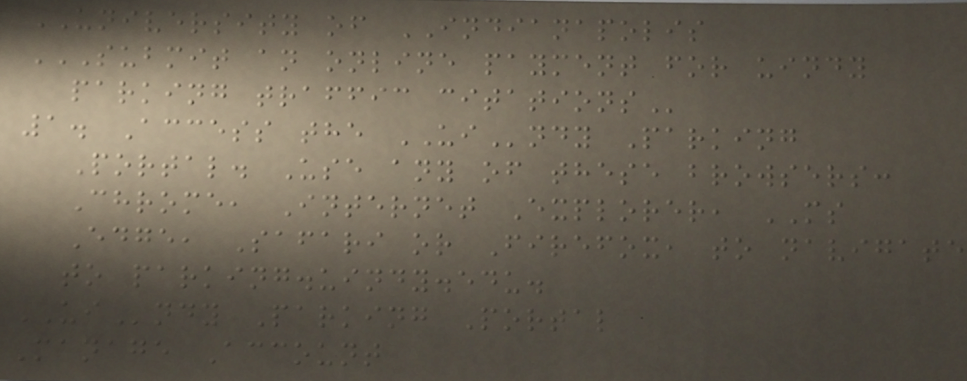UNIVERSITY of INDIANAPOLIS
SUBMIT AN ONLINE PAYMENT FOR UINDY
PARKING TRAFFIC CITATIONS
1. Access the UIndy Parking
Portal. Use any of these browsers:
Chrome, Internet Explorer, MS
Edge, Safari or Firefox, to navigate
to parking.uindy.edu.
UIndy Parking Portal
Manage Account
